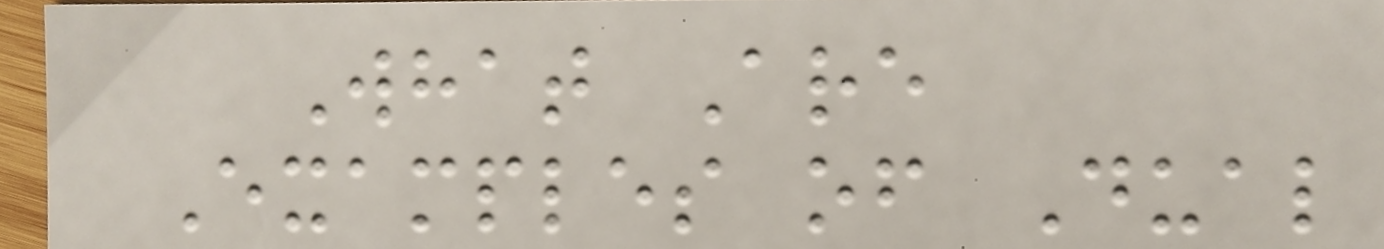What Are
Examples of Dual
